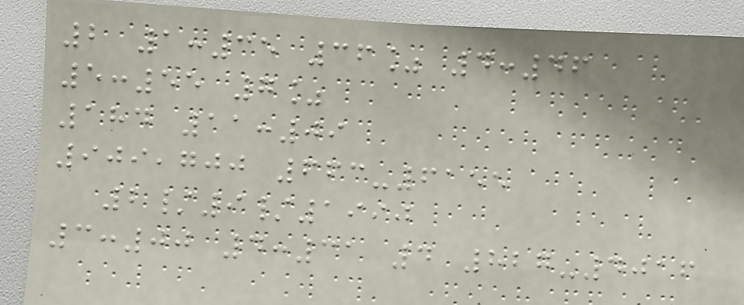2 1:35 36% 4:46
5:55 7%
184 11:09
909,700 663-6155
2/9/1990
3:00 4:31 4 827-4016
